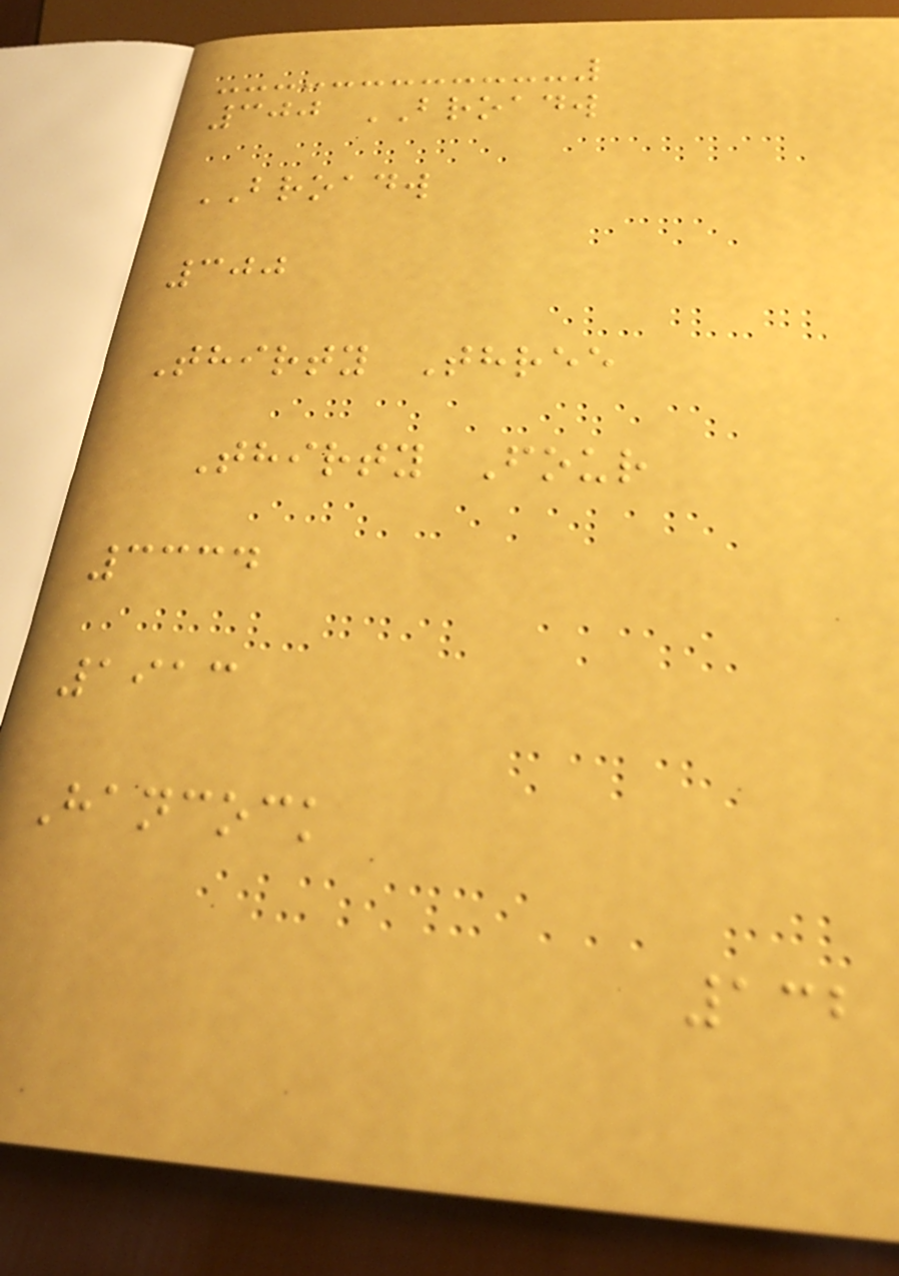300 BROADW
BROADW
300
Thirty Three
Thirty Four
3334
1913
Hancock
132
